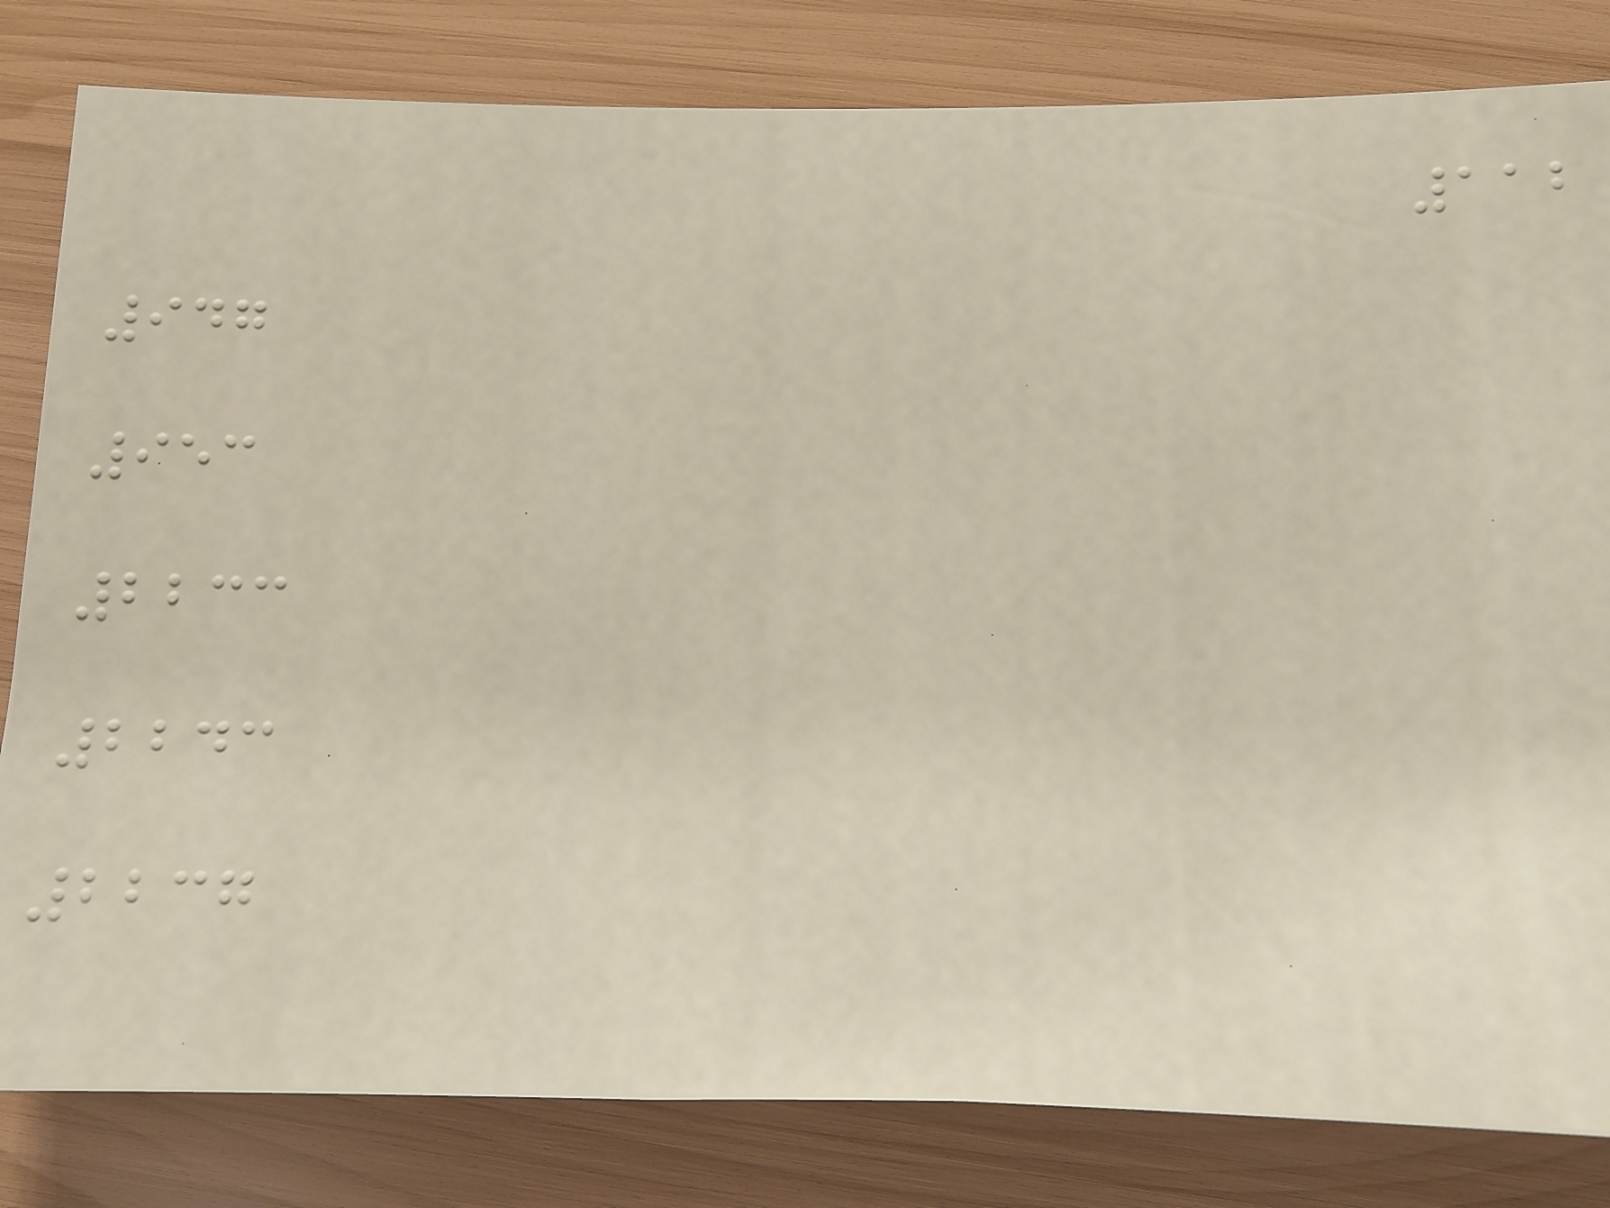112
947
953
2233
2243
2237
